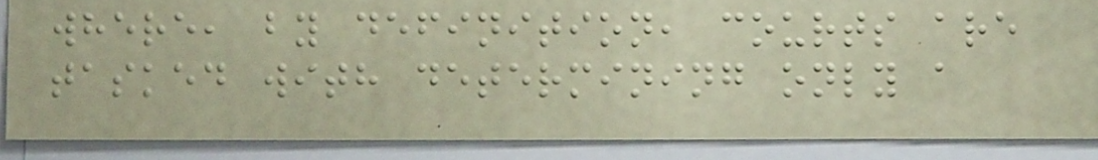where, by definition, courts are
tasked with determining only a
